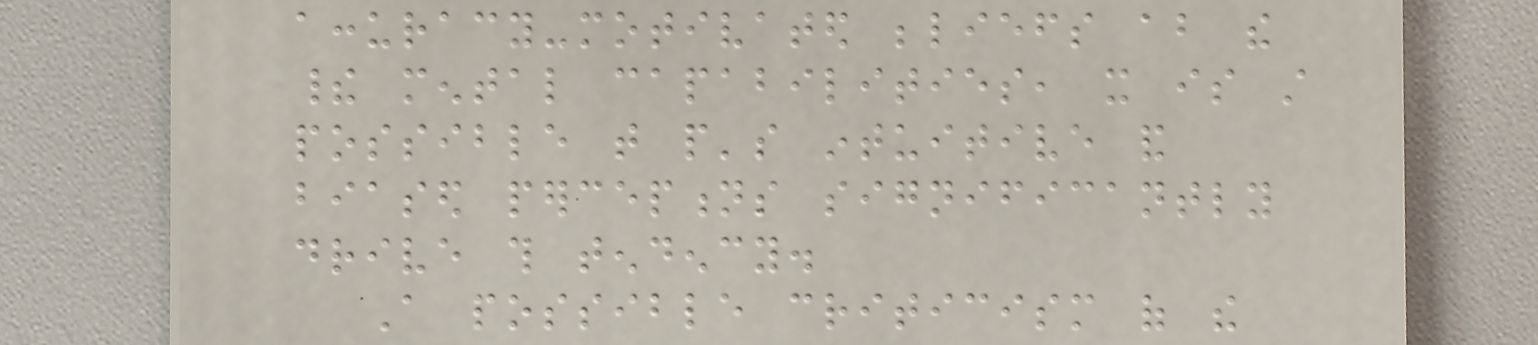accuracy-motivated beliefs about the
their mental capabilities, it is still
possible that people's intuitive and
biased perceptions significantly
drive this tendency.
A possible criticism of the
